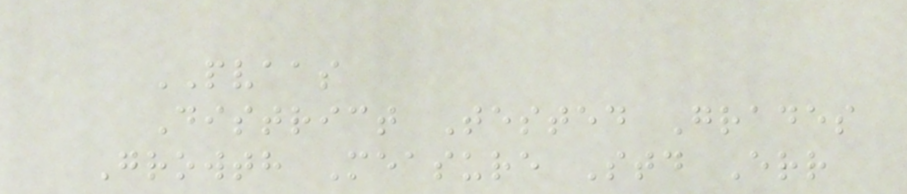PVAAS
District Tested Grades
Growth Measure Std Err
